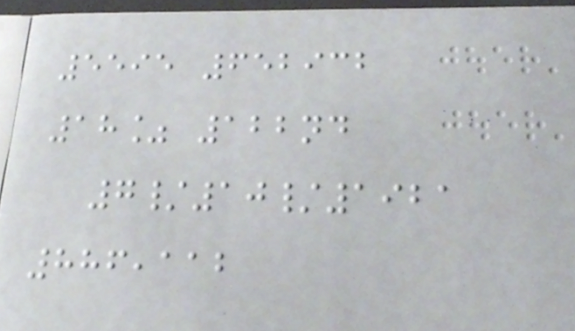5595 652932
18% 122nd
7/10/1921
886,112
